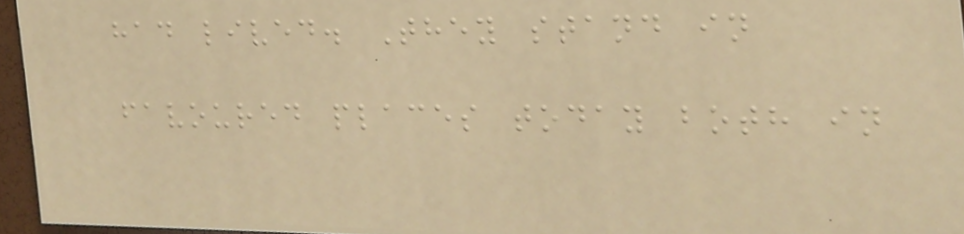had lived. They stand in
favoured places today both in
